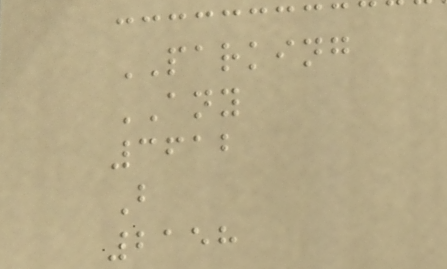PARKING
ANY
3612
B
2158
